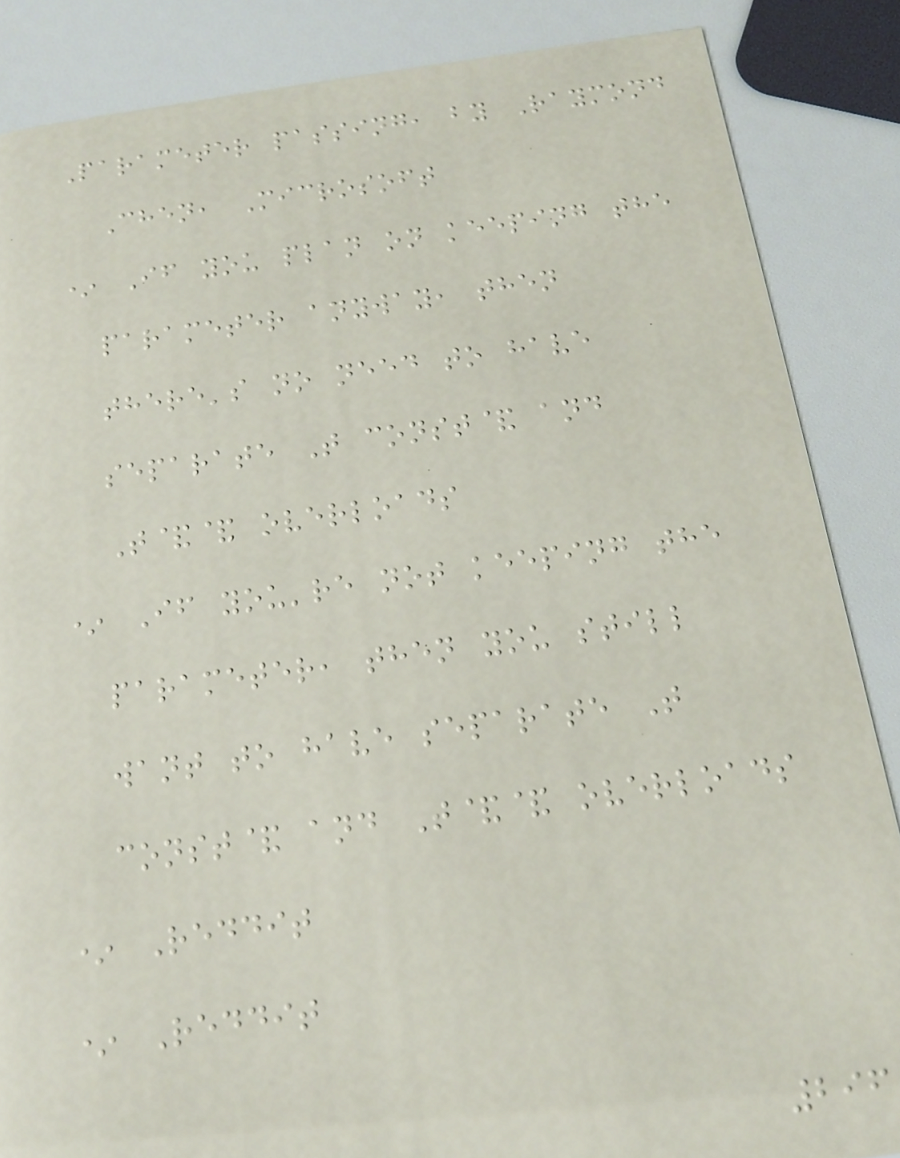Parameter passing, by Raymond
Chen, Microsoft
* If you plan on keeping the
parameter anyway, then
there's no need to have
separate T const& and
T&& overloads
* If you're not keeping the
parameter, then you still
want to have separate T
const& and T&& overloads
* Reddit
* Reddit
296
